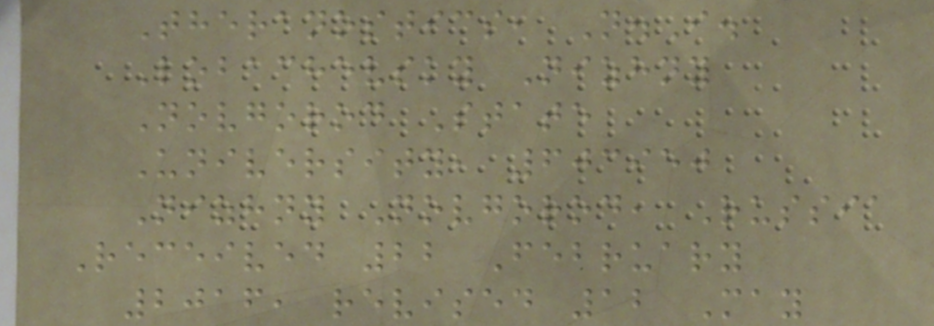Theranostics, N.I.
Lobachevsky Nizhny
Novgorod State
University, 603950
Nizhny Novgorod, Russia
Received 22 February
2016, revised 12 May
